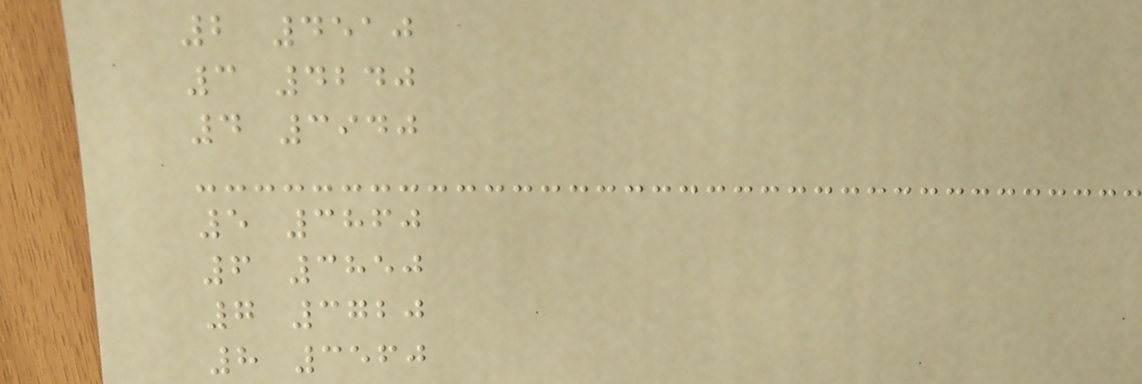2 4510
3 4240
4 3940
5 3860
6 3850
7 3720
8 3560
